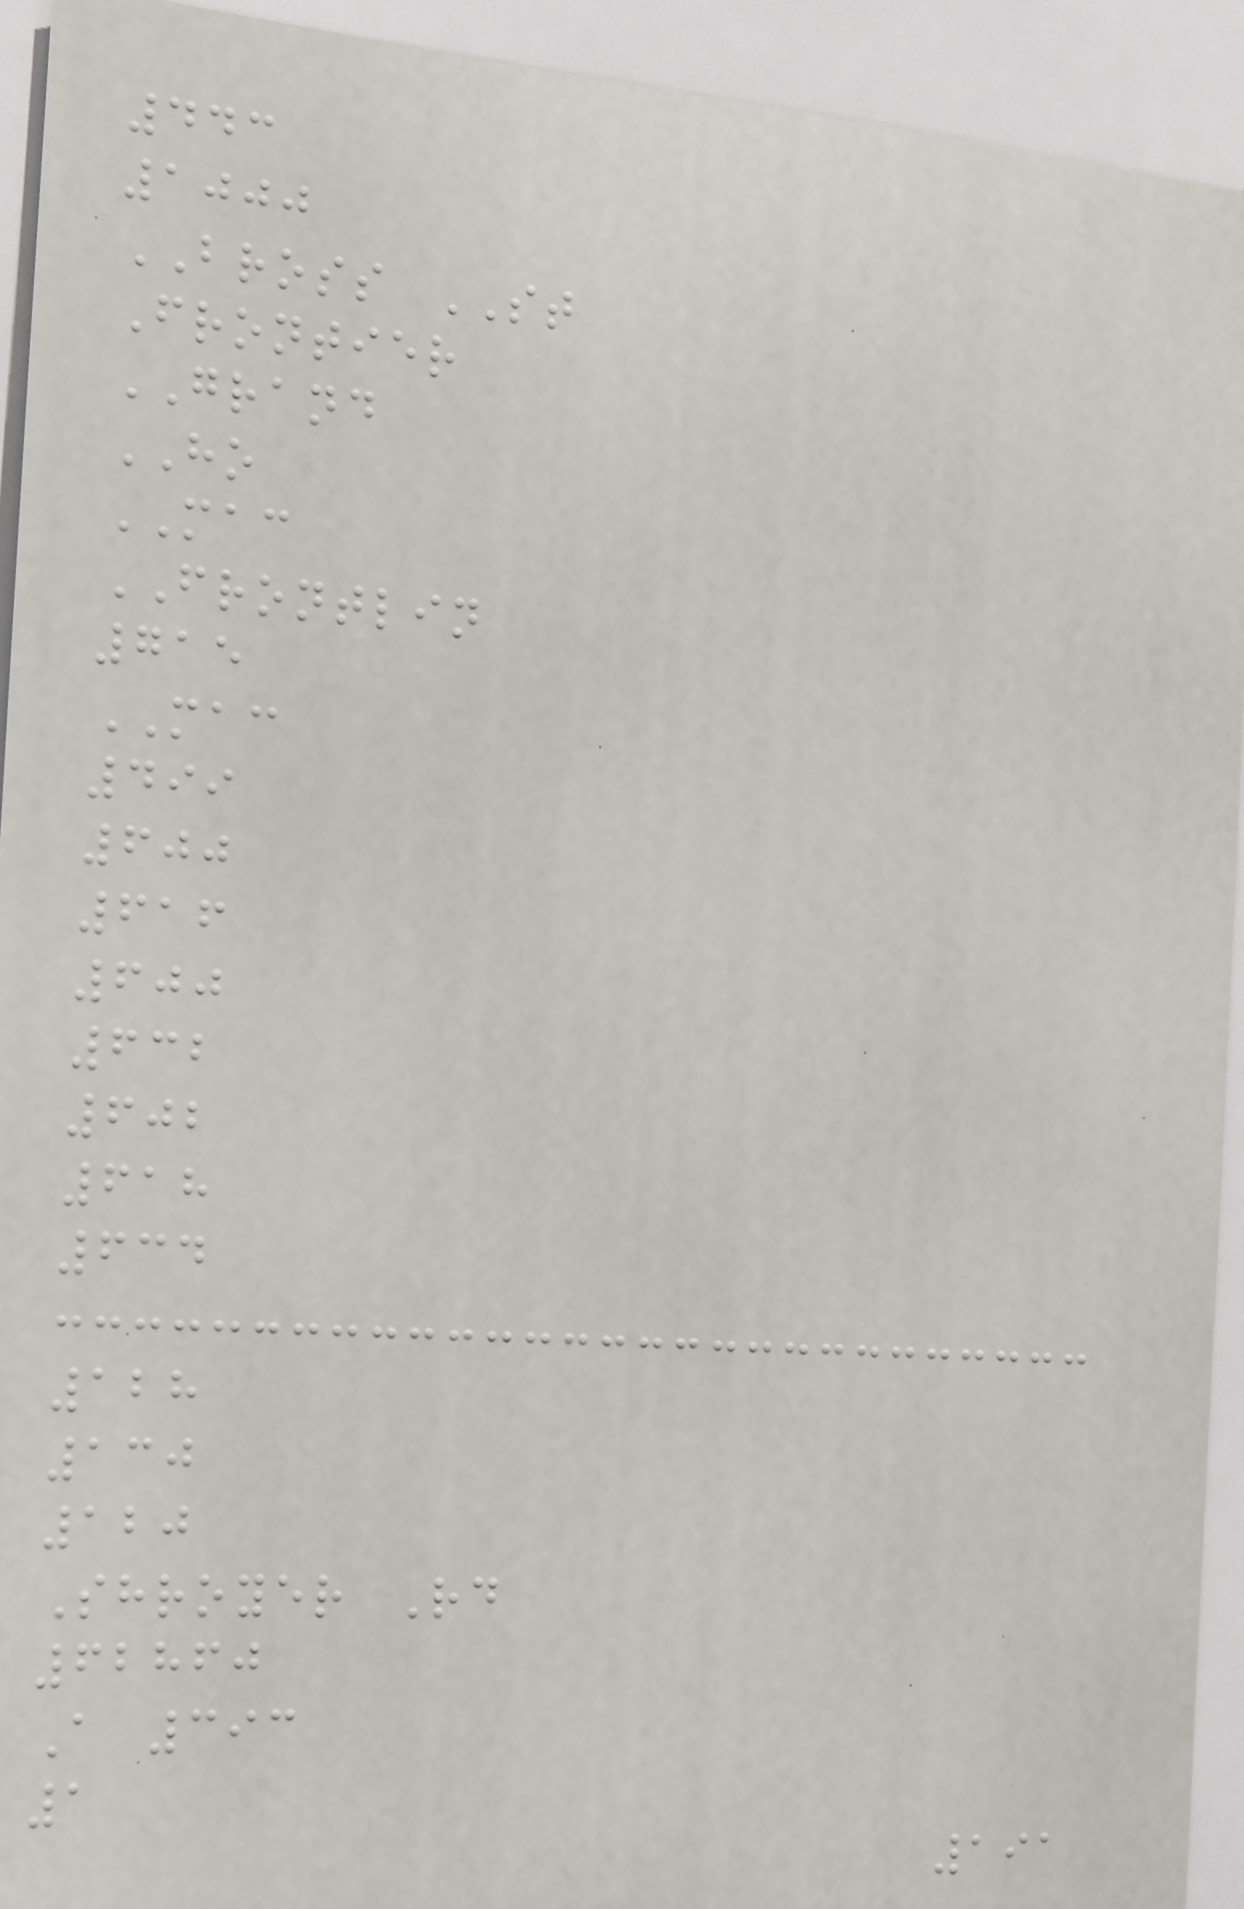443
1000
BROSS ST
Frontier
GRAND
HO
MAC
FRONTLIN
715
MAC
499
600
616
600
632
602
618
634
128
130
120
Shroyer Rd
62860
A 393
1
191
